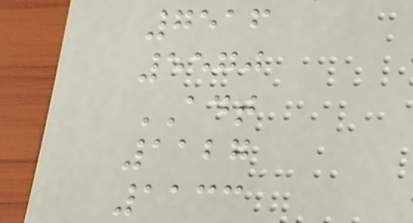7516
5570
ADT
1127
1133
